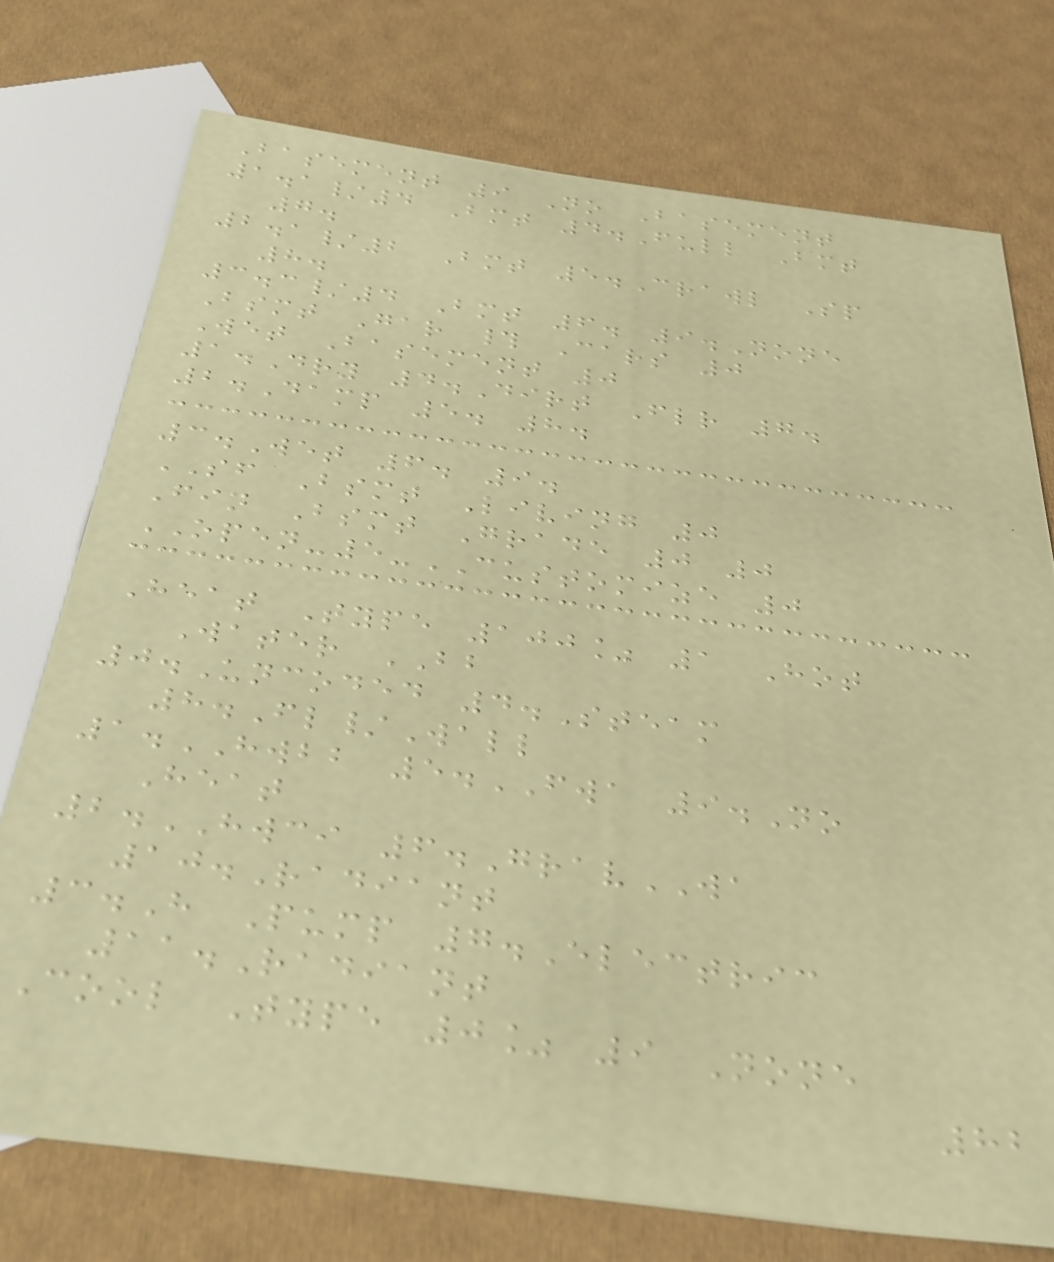Basement 9 No Basement
1.1/4 Bmt 4.Full Bmt
7.
2.1/2 Bmt 5.Crawl Sp
8.
3.3/4 Bmt 6. 9.None
Bsmt Gar # Cars 0
Wet Basement 0
1.Dry 4.Dirt Flr 7.
2.Damp 5. 8.
3.Wet 6. 9.
SF Bsmt Living 0
Fin Bsmt Grade 0 0
OPEN-5-CUSTOMIZE 0
Heat Type 100% 1 Hot
Water BB
0.Uncoded 4.Steam
8.Fl/Wall
1.HWBB 5.FWA 9.No
Heat
2.HWCI 6.GravWA
10.Radiant
3.H Pump 7.Electric
11.Radiant
Cool Type 0% 9 None
82
